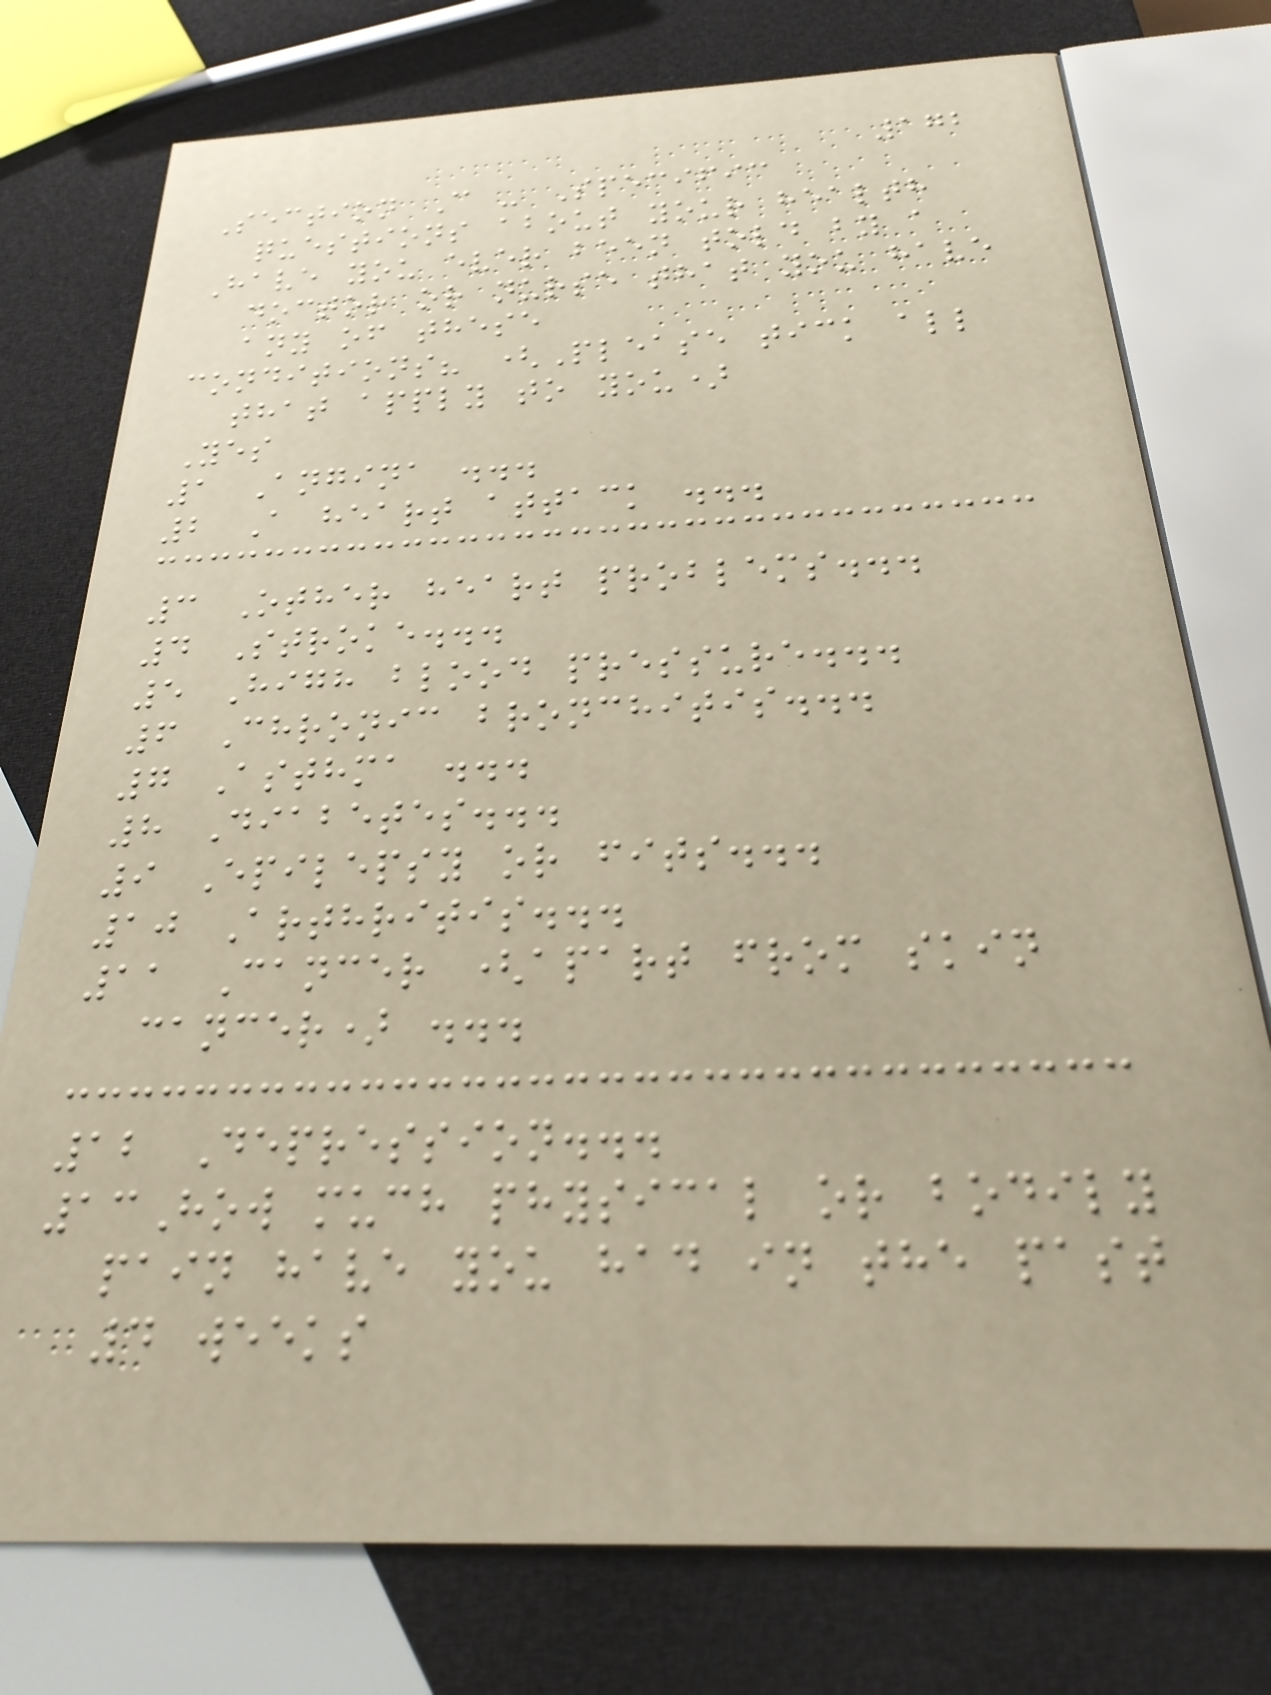172
Section C - Specific
questions about your health
Have you ever been told by a
doctor or nurse that you have
any of these
conditions? (Please tick all
that apply to you)
Yes
1 Angina ...
2 A heart attack ...
3 Other heart problems...
4 Stroke...
5 High blood pressure...
6 Chronic bronchitis...
7 Asthma ...
8 Diabetes...
9 Epilepsy or fits...
10 Arthritis...
11 Cancer (apart from skin
cancer) ...
12 Depression...
13How much physical or bodily
pain have you had in the past
4 weeks
